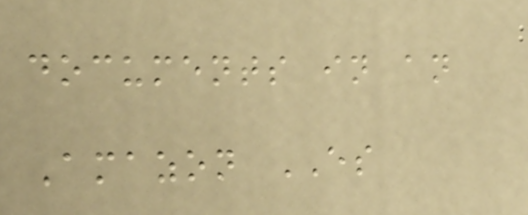documents in an
Amazon ES
